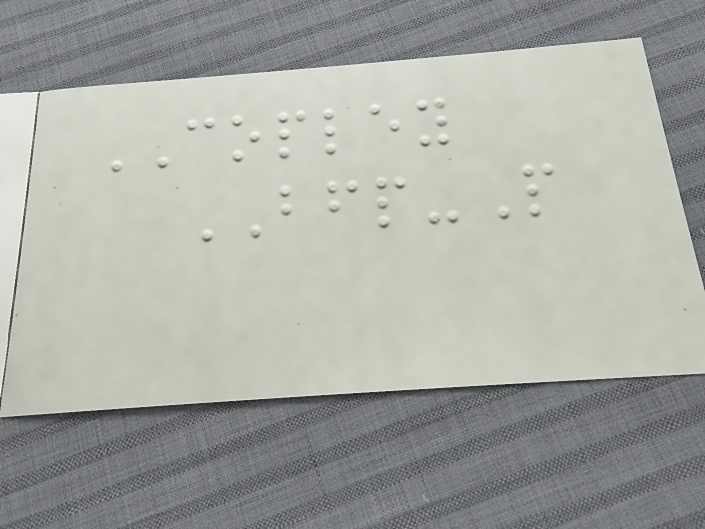COPLEY
BFP-P
